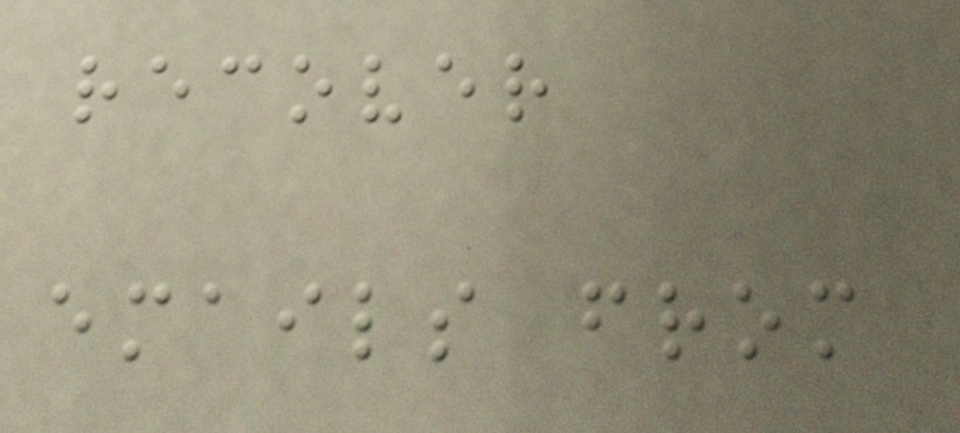recover
emails from
